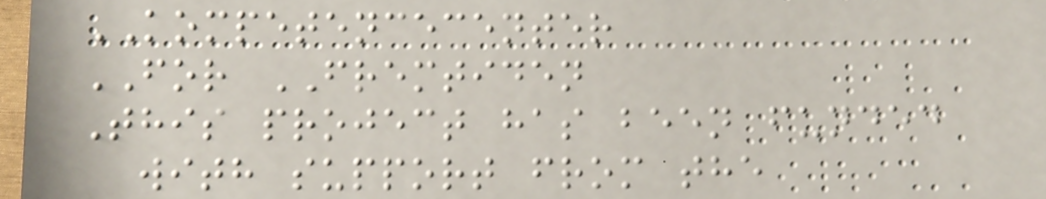KOMPETENCECENTER
FOR FREMTIDEN
This project has been funded
with support from the
